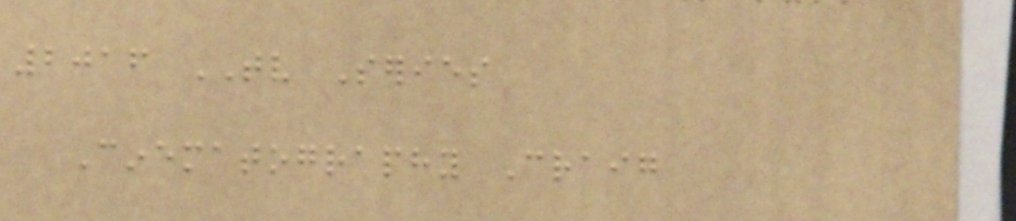2016 TV Series
Cinematography Craig
